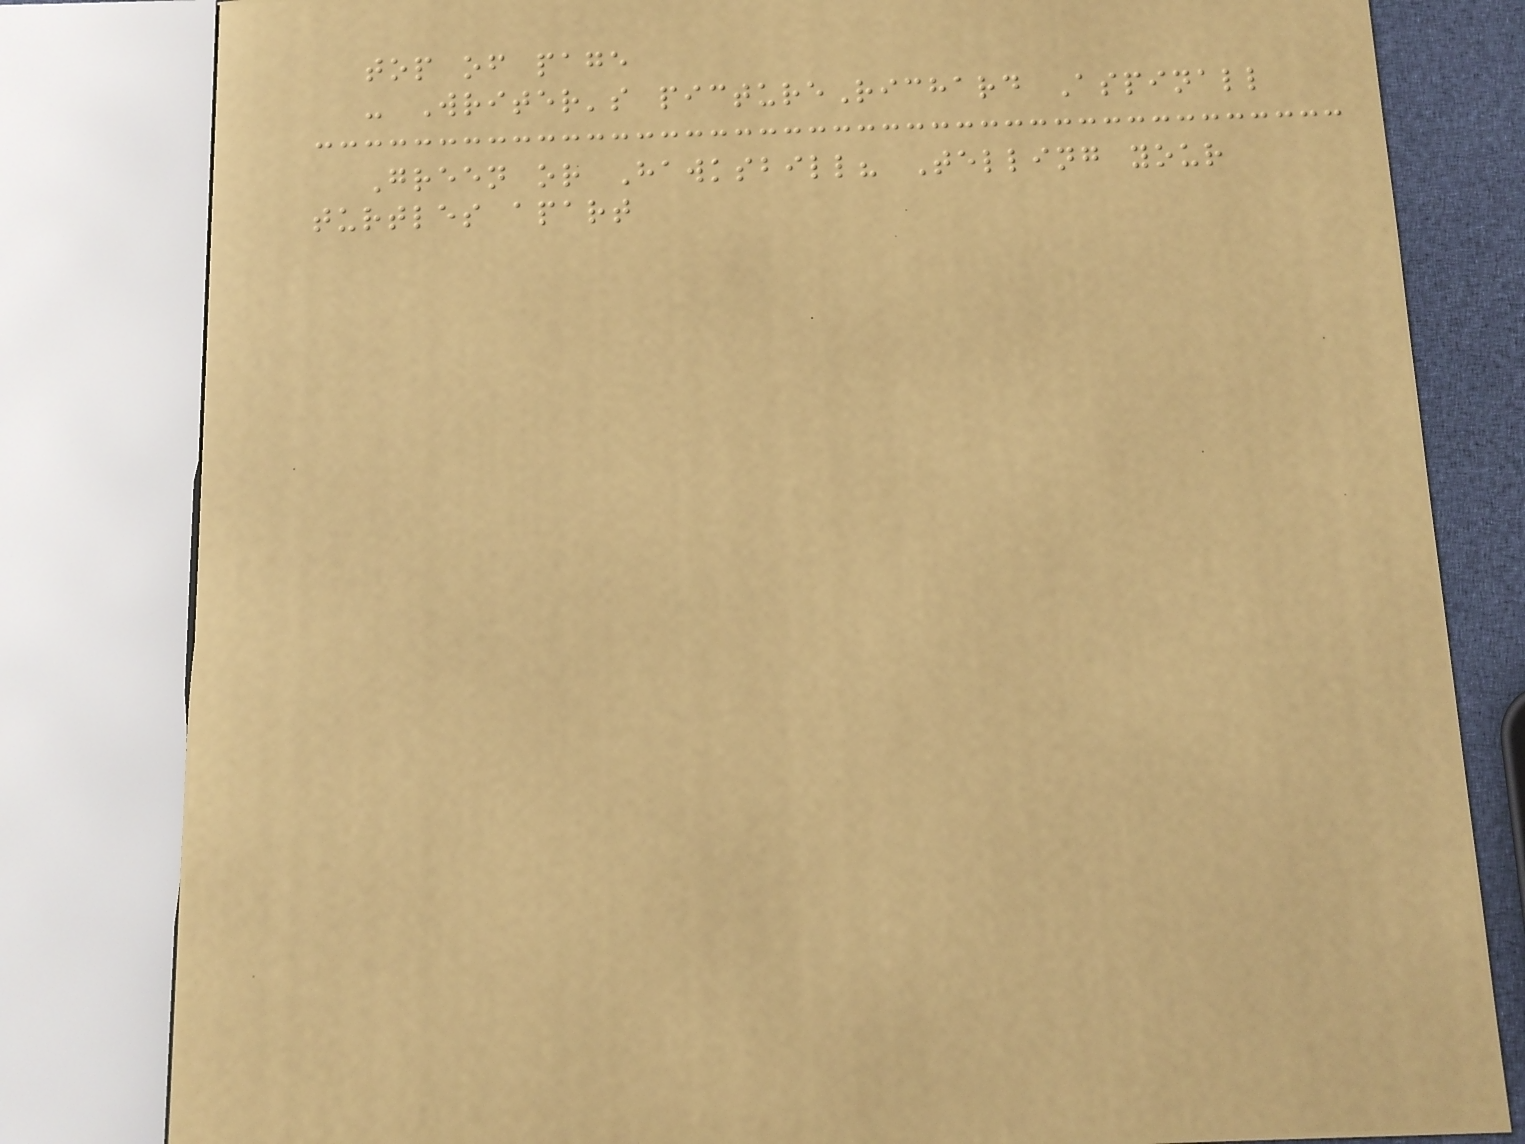top of page
- Writer's pictureRichard Aspinall
Green or Hawksbill? Telling your
turtles apart
